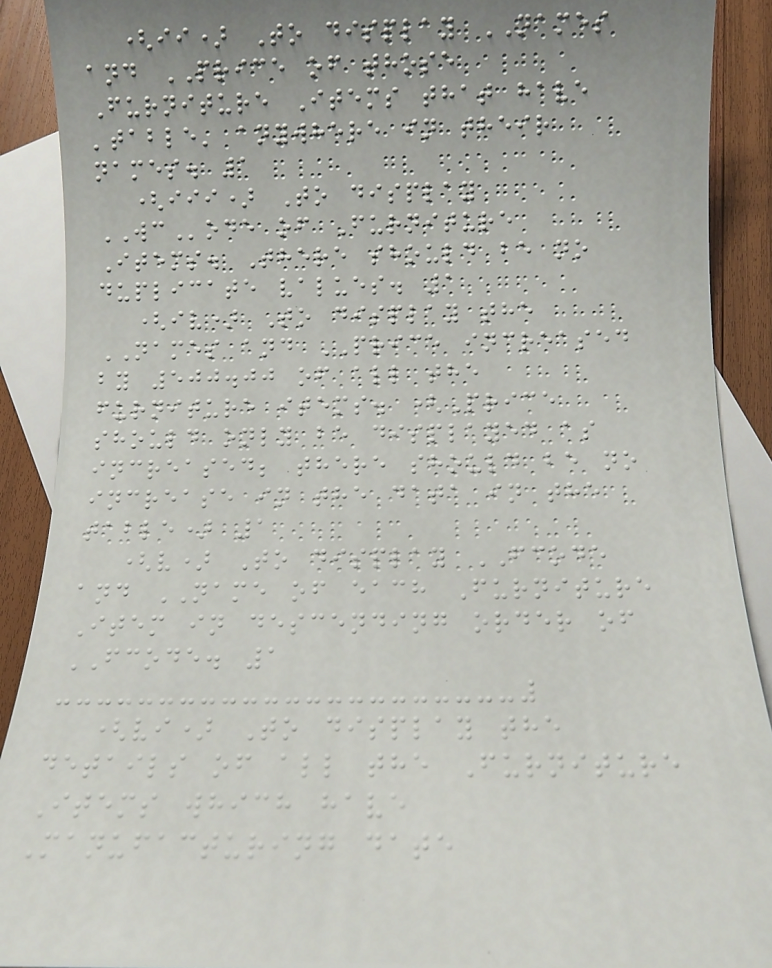(ii) To display NAMES
and PRICE of those
Furniture Items that have
'table' anywhere in their
names. 1
(iii) To display
WCode of Furniture
Items. There should be no
duplicate values. 1
(iv) To display the
NAMES and PRICE increased
by 500.00 of all the
furniture items. (Price
should only be displayed as
increased; there should be no
increase in the data in the
table) 1
(v) To display FCODE
and NAME of each Furniture
Item in descending order of
FCODE. 1
(vi) To display the
details of all the Furniture
Items which have
Manufacturing date
